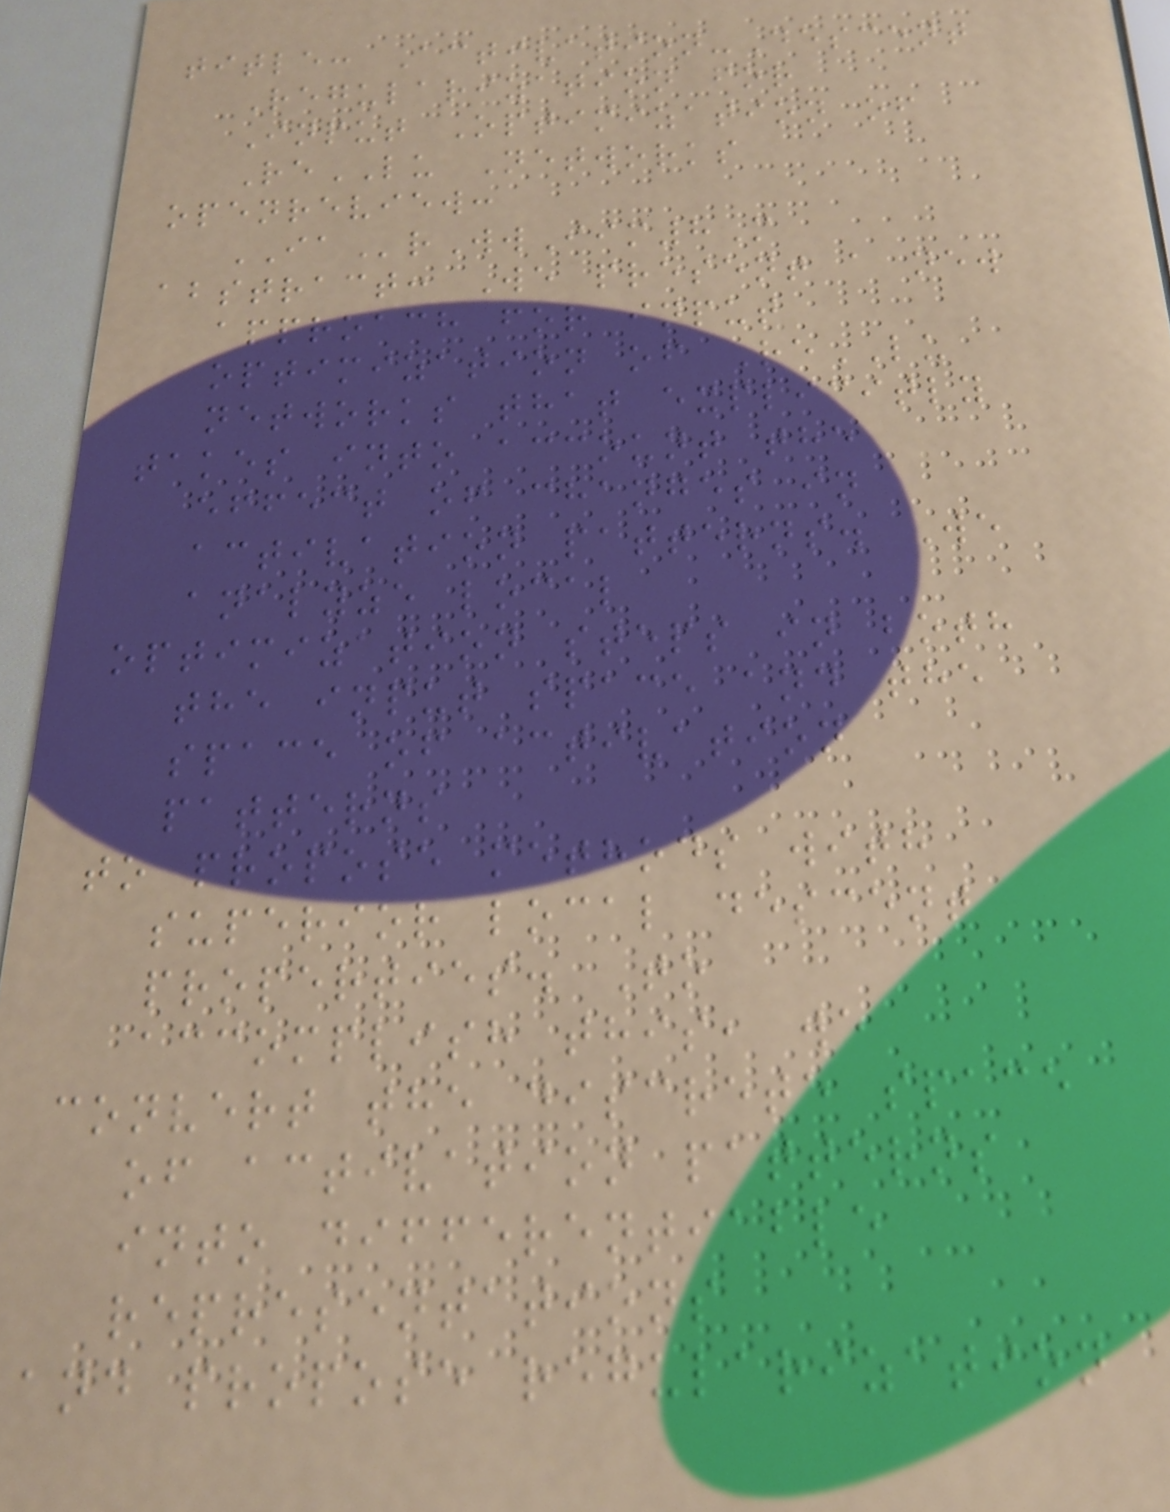title: Activation-Descent
Regularization for
Input Optimization of
ReLU Networks
openreview:
IArWwIim8M
abstract: We present a new
approach for input
optimization of ReLU
networks that explicitly
takes into account the
effect of changes in
activation patterns. We
analyze local
optimization steps in both
the input space and the
space of activation
patterns
to propose methods with
superior local descent
properties. To
accomplish this, we
convert the discrete space
of activation patterns
into differentiable
representations
and propose regularization
